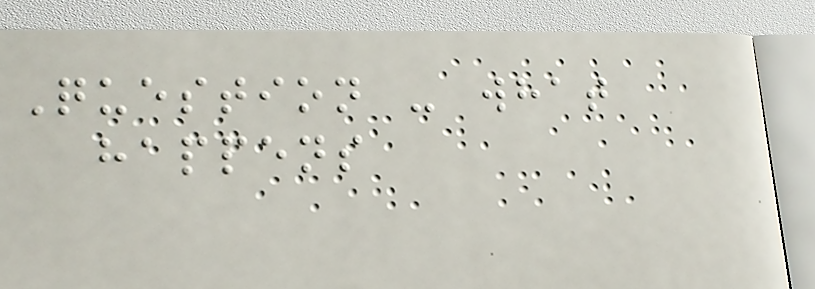Question - what
happens
